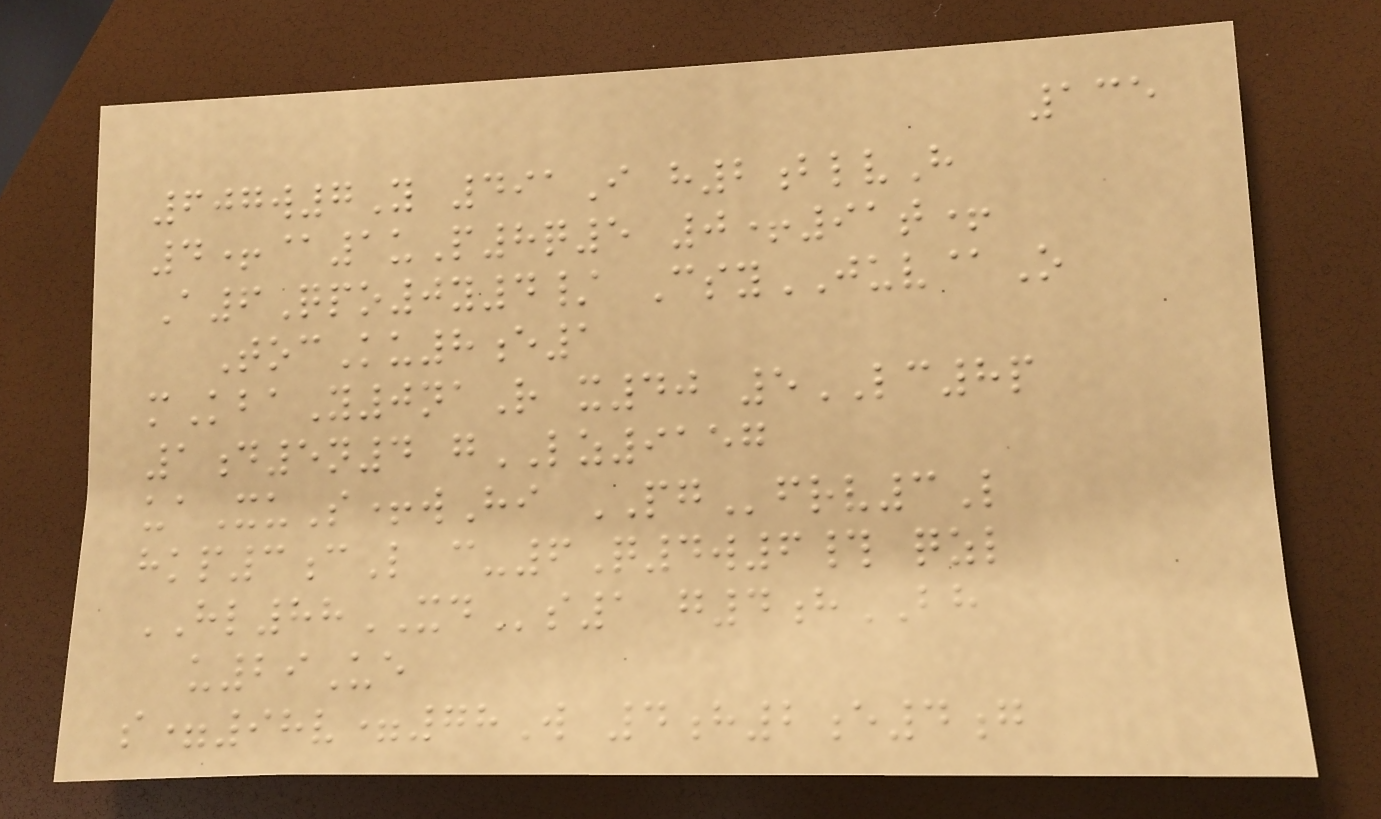135
607w7Y 491I h2blvH
4+@1uP8q5 0+91t+
A6Qpo0y4/ CsyJUV@O
TocKu8e1
mKbaY0naR x40 5LC8p
1d5n4 gLZ9157
uaXuS+wHi PGfrv3L
hkp3cL c-6Q4w6# qzl
HL88XDs1 g4hBH
u29Ue
s=98v=78W 4h2e4g
